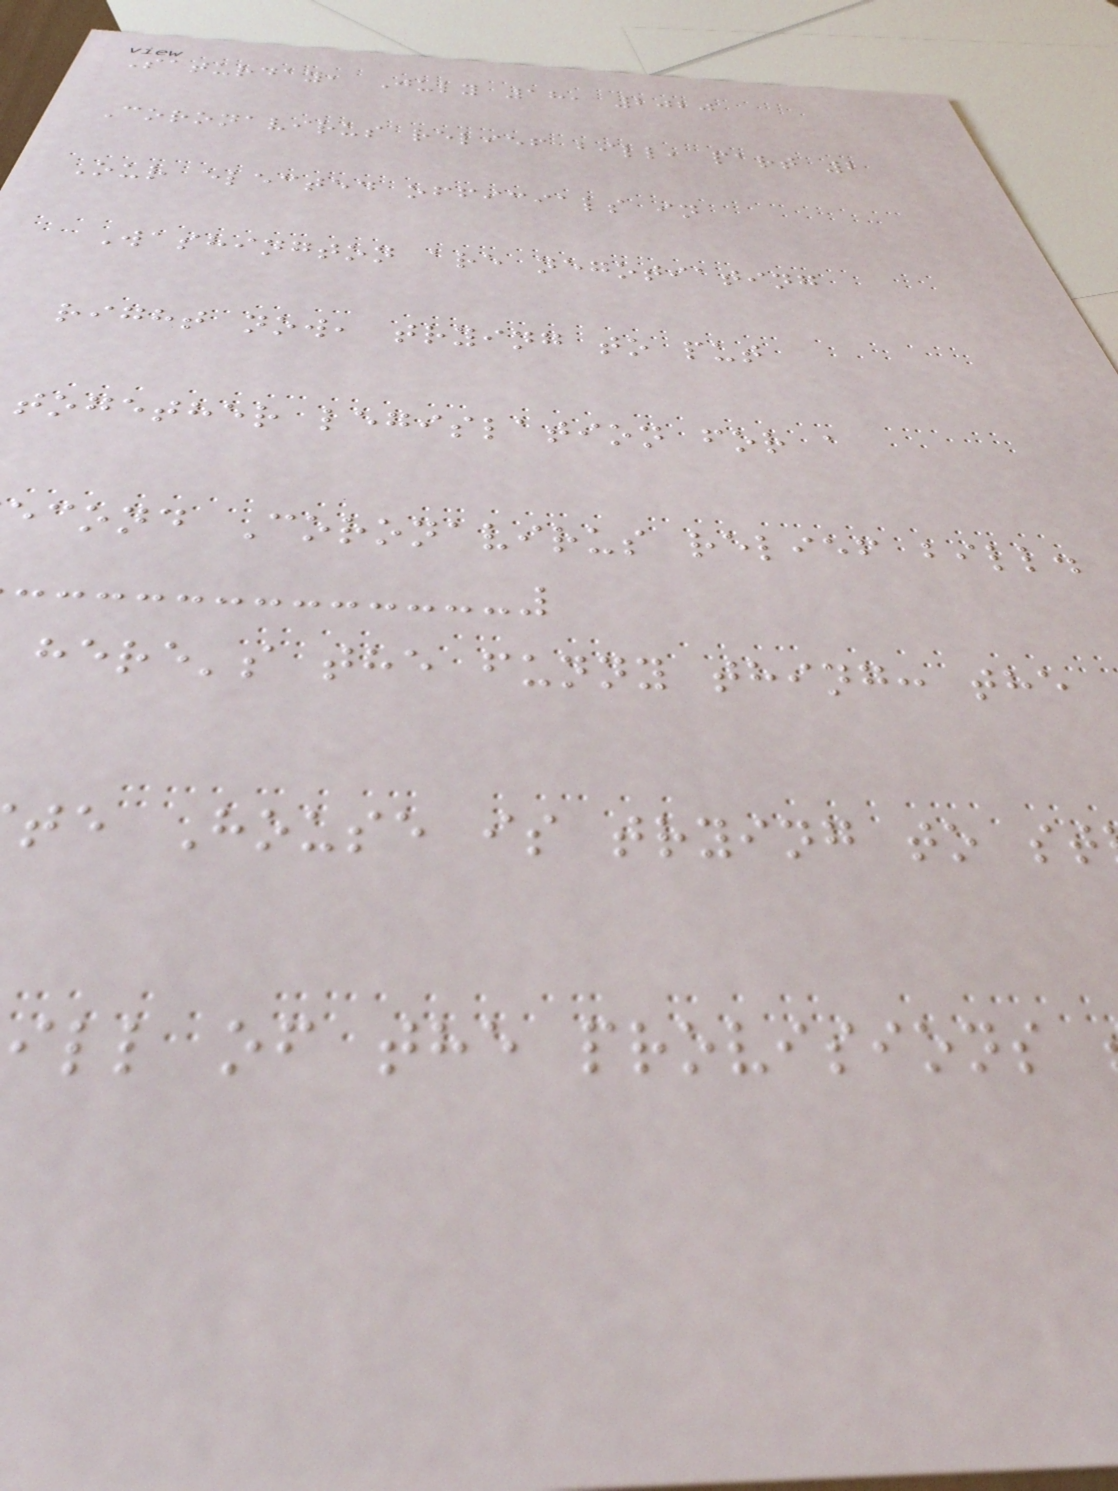Saturday, July 18, 2020
Coronavirus relief bill, part 2
Our elected officials in
Washington are negotiating
right now, trying to put
together legislation for a
econd Coronavirus relief bill.
here's the funny thing: the
te House is trying to st
ill of the provisions
